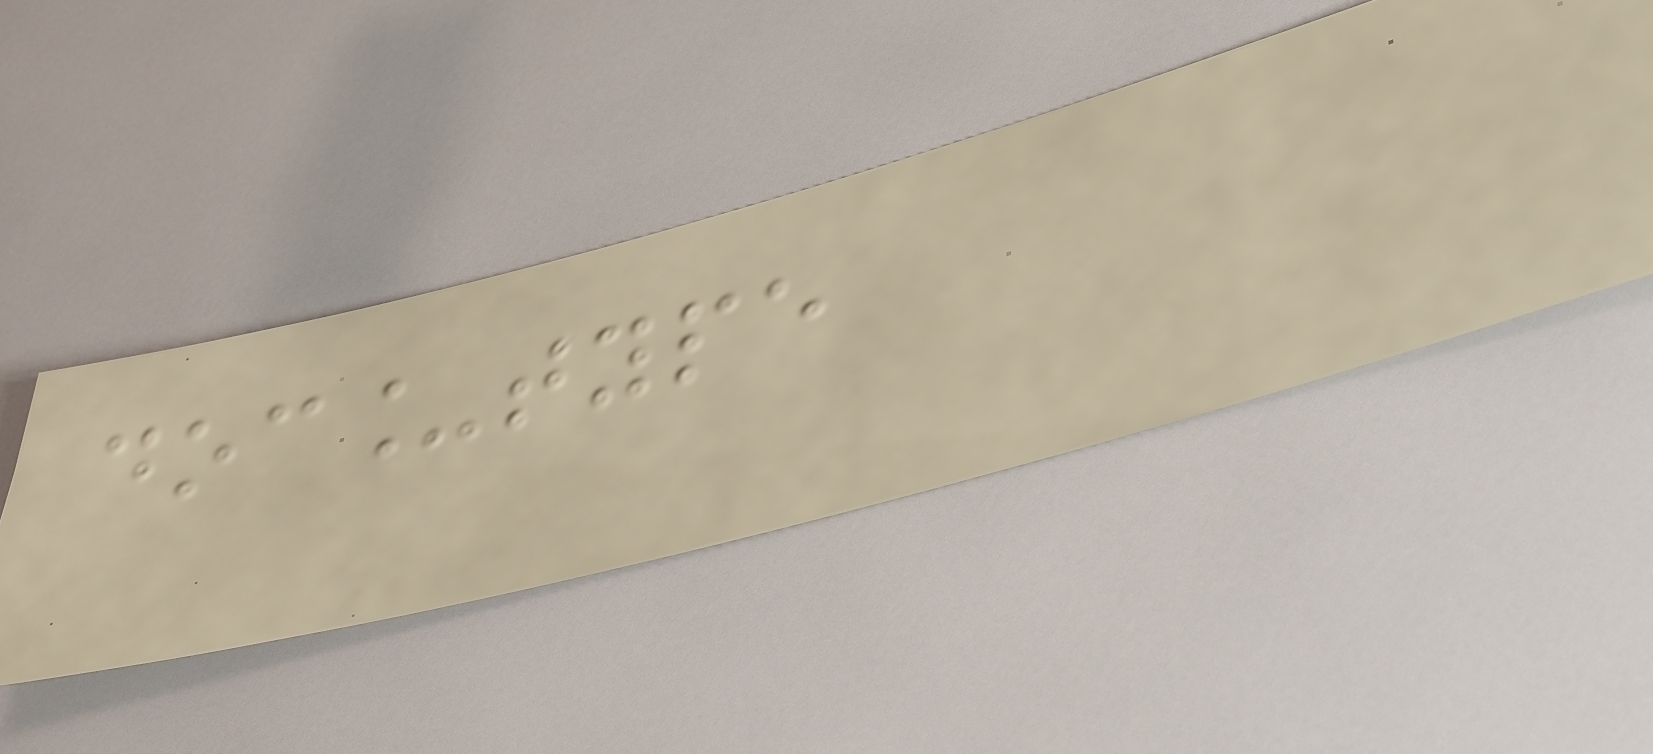doc_type
